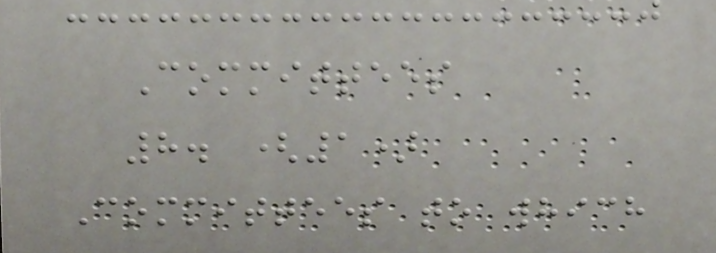Committees
8. (1)
Committees to which
